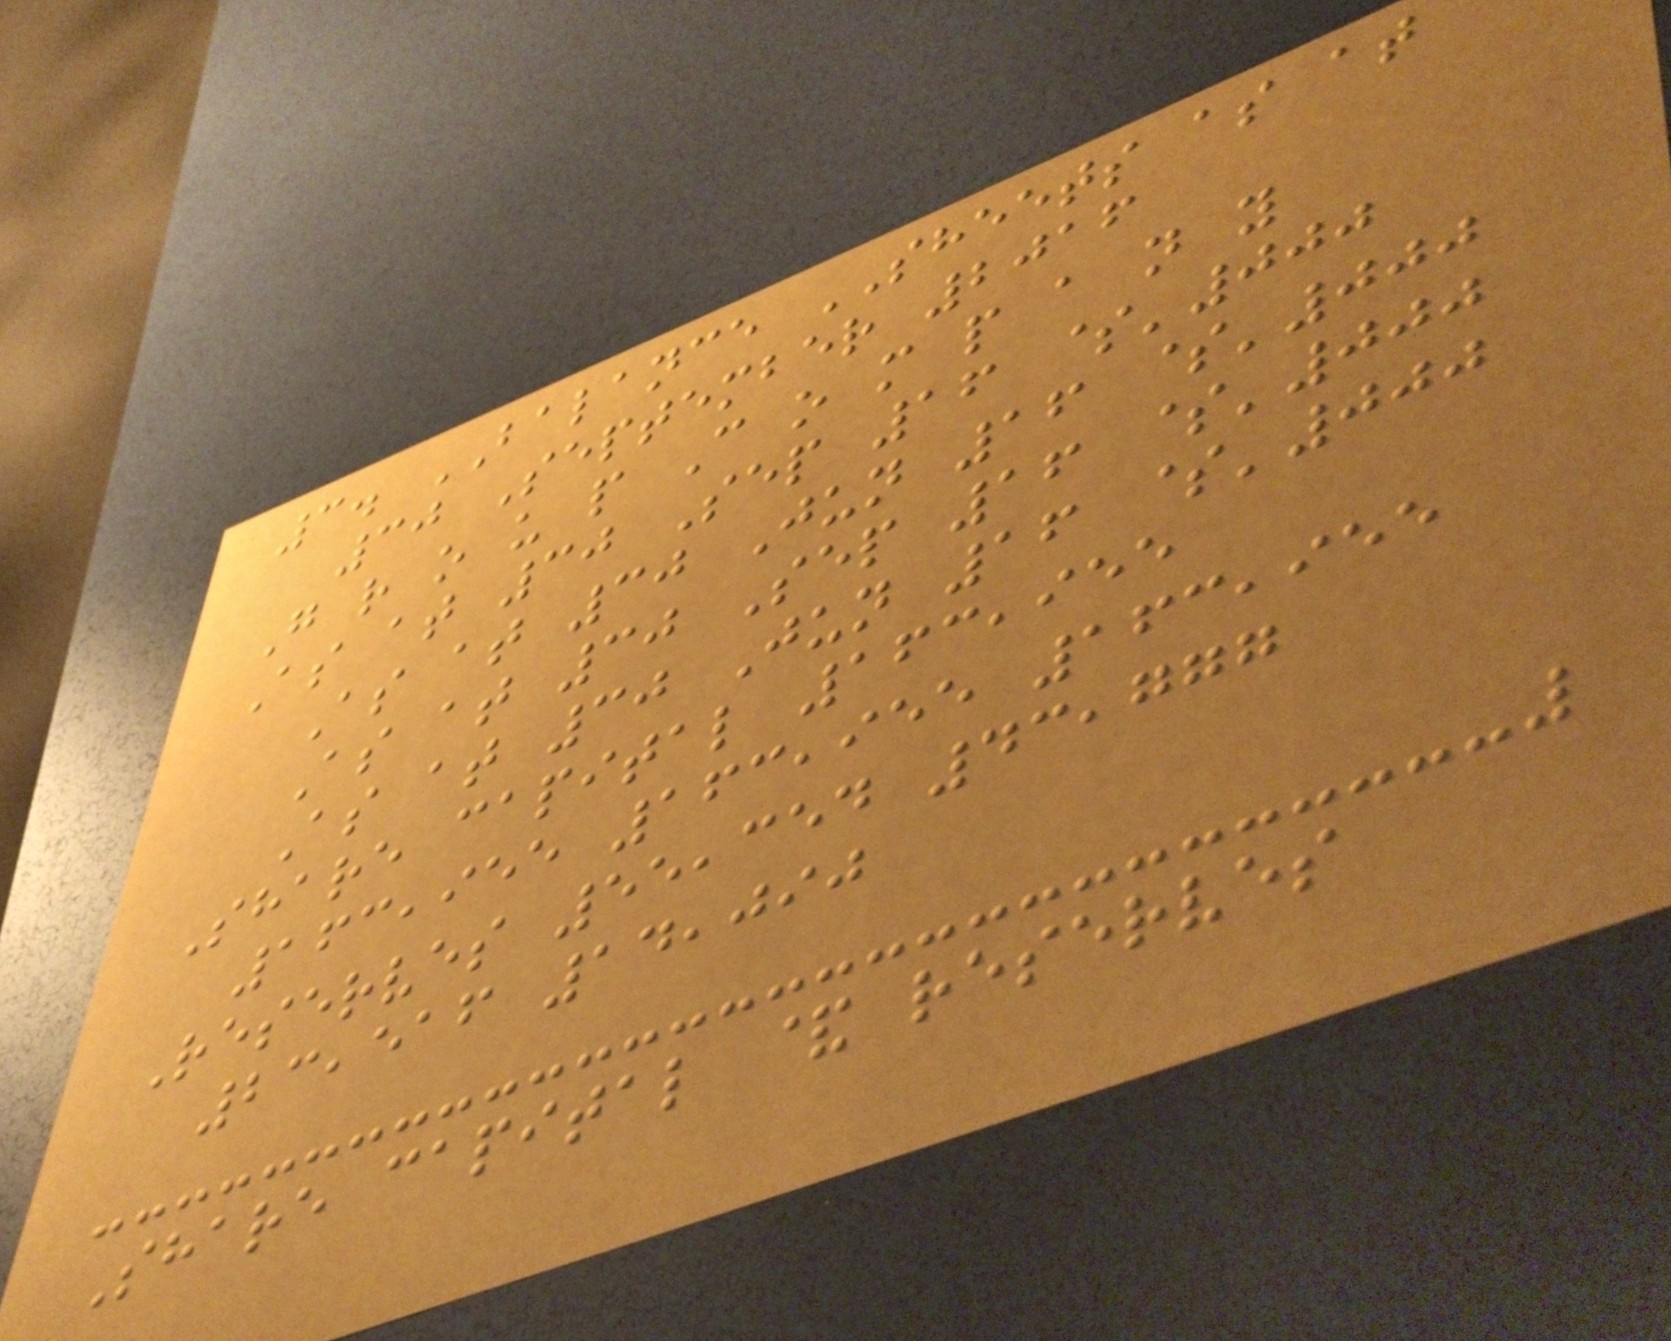3. BALANCE SHEETS as at
30 September 2016
G r o u p C o m p a n y
As at 30 Sep 16 $'000
As at 30 Jun 16 $'000
As at 30 Sep 16 $'000
As at 30 Jun 16 $'000
Share capital 163,955
163,955 163,955 163,955
Reserves 55,354 43,777
23,516 14,090
Share capital & reserves
